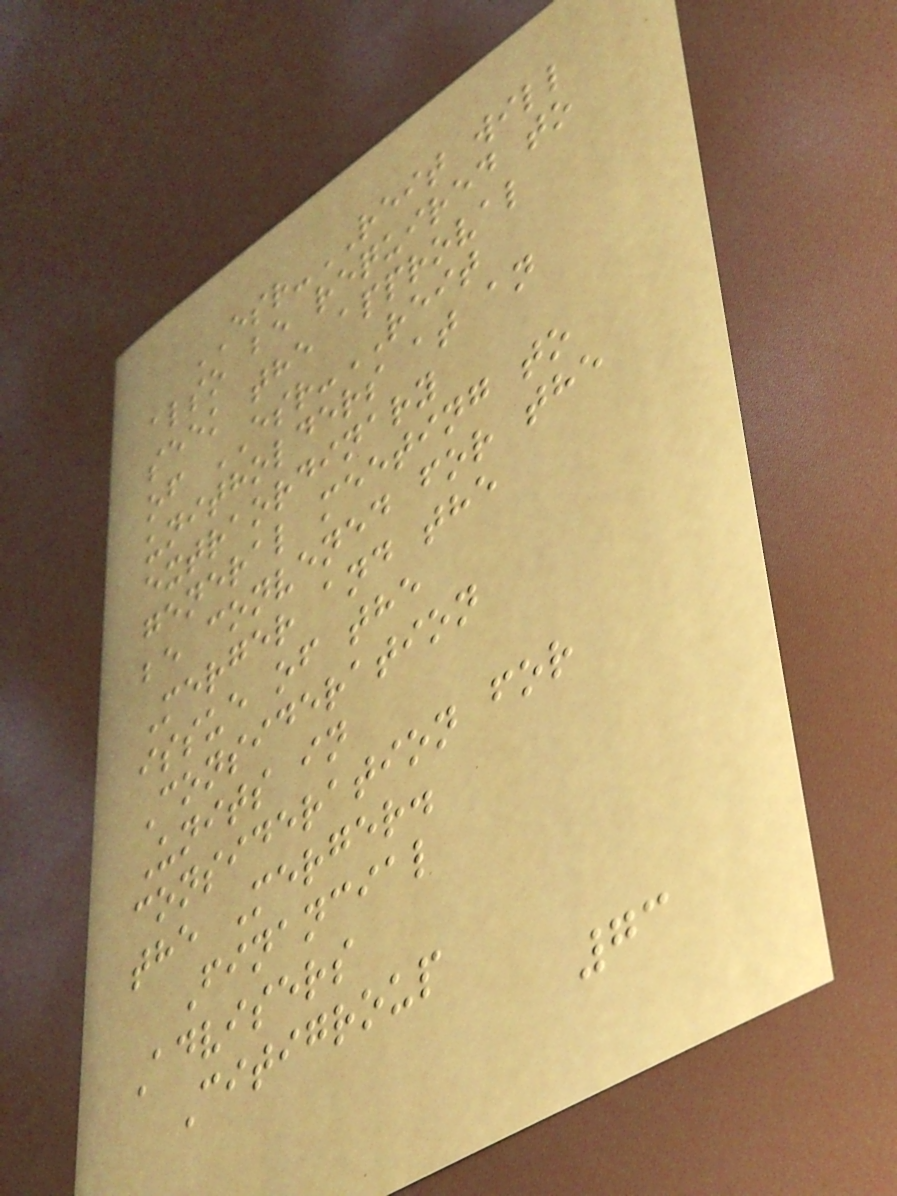ESR-REIT will
also be required to
seek the approval
of ESR-REIT
unitholders at an
extraordinary
general meeting to
be convened for the
Merger and the
issue of the
Consideration
Units in
consideration for
the Merger.
Financial
Advisers
Citigroup
73
